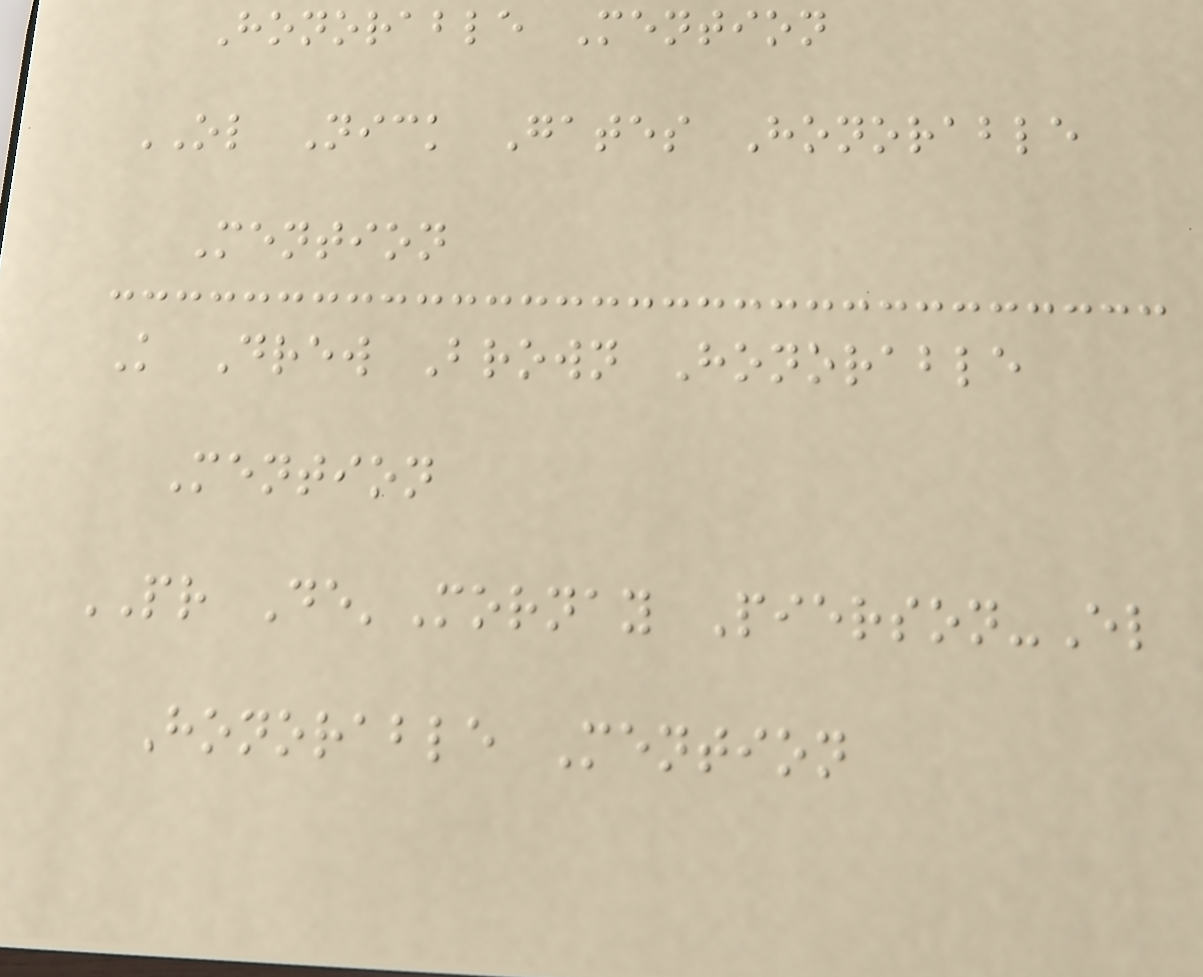Honorable Mention
OL Nick Gates Honorable
Mention
K Drew Brown Honorable
Mention
PR De'Mornay Pierson-El
Honorable Mention
